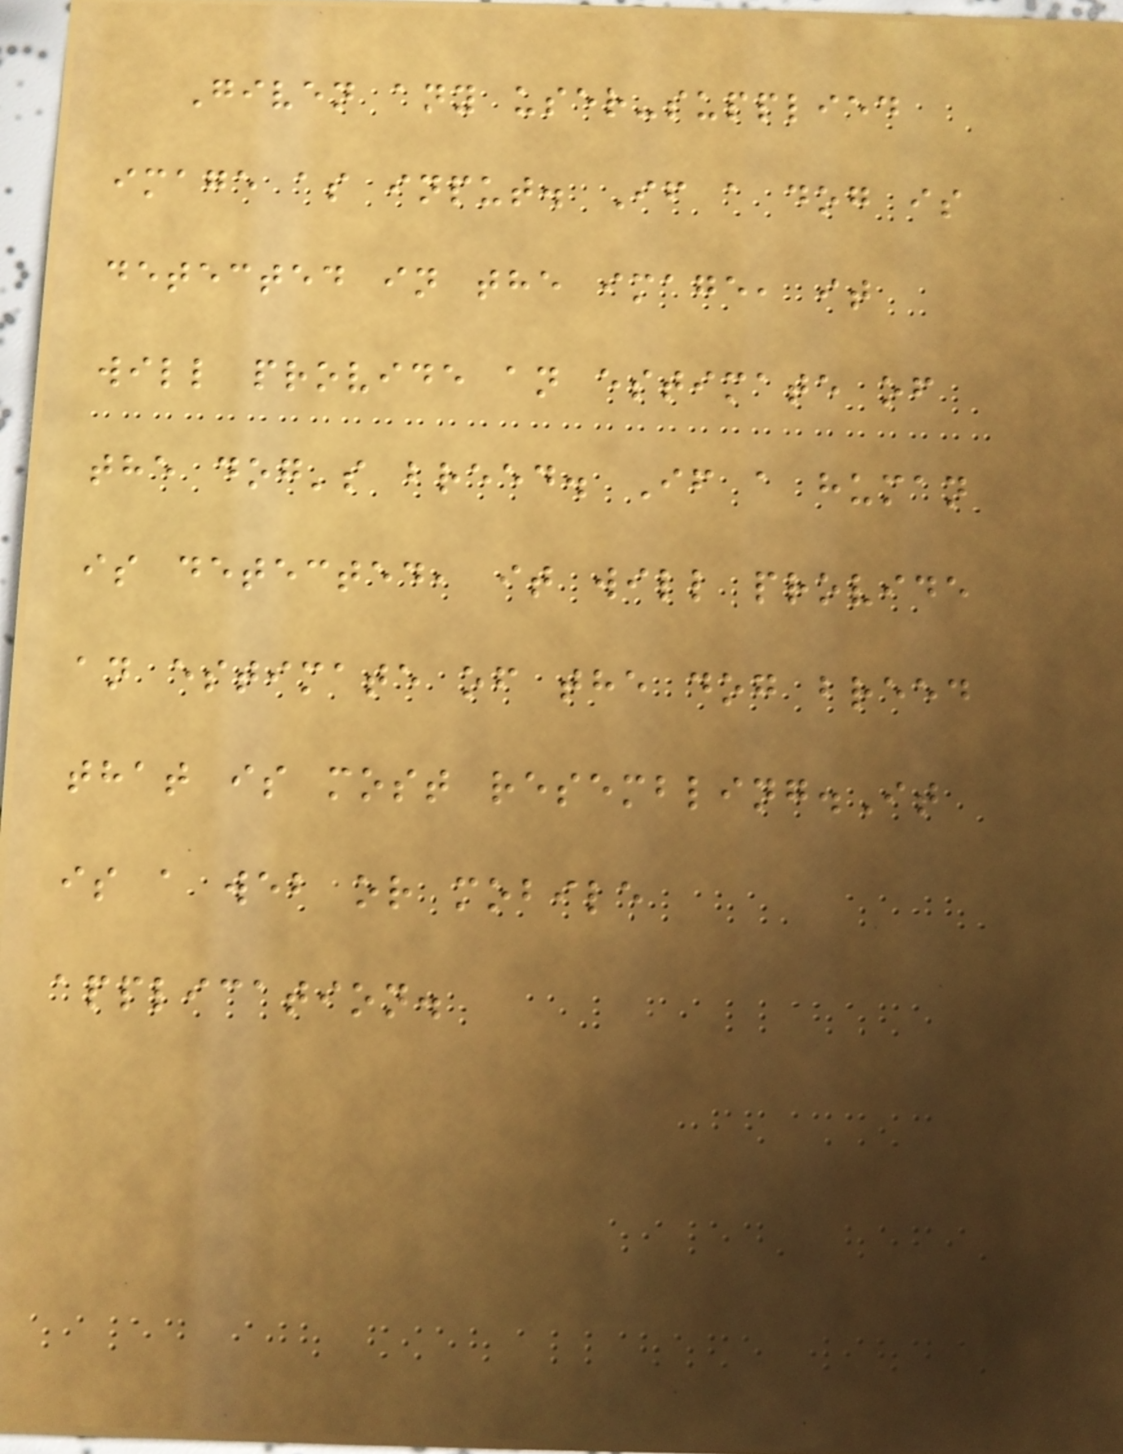Given any user-supplied
image as input. If a dog is
detected in the image, it
will provide an estimate of
the dog's breed. If a human
is detected, it will provide
an estimate of the dog breed
that is most resembling.It
is a web or mobile
application.
